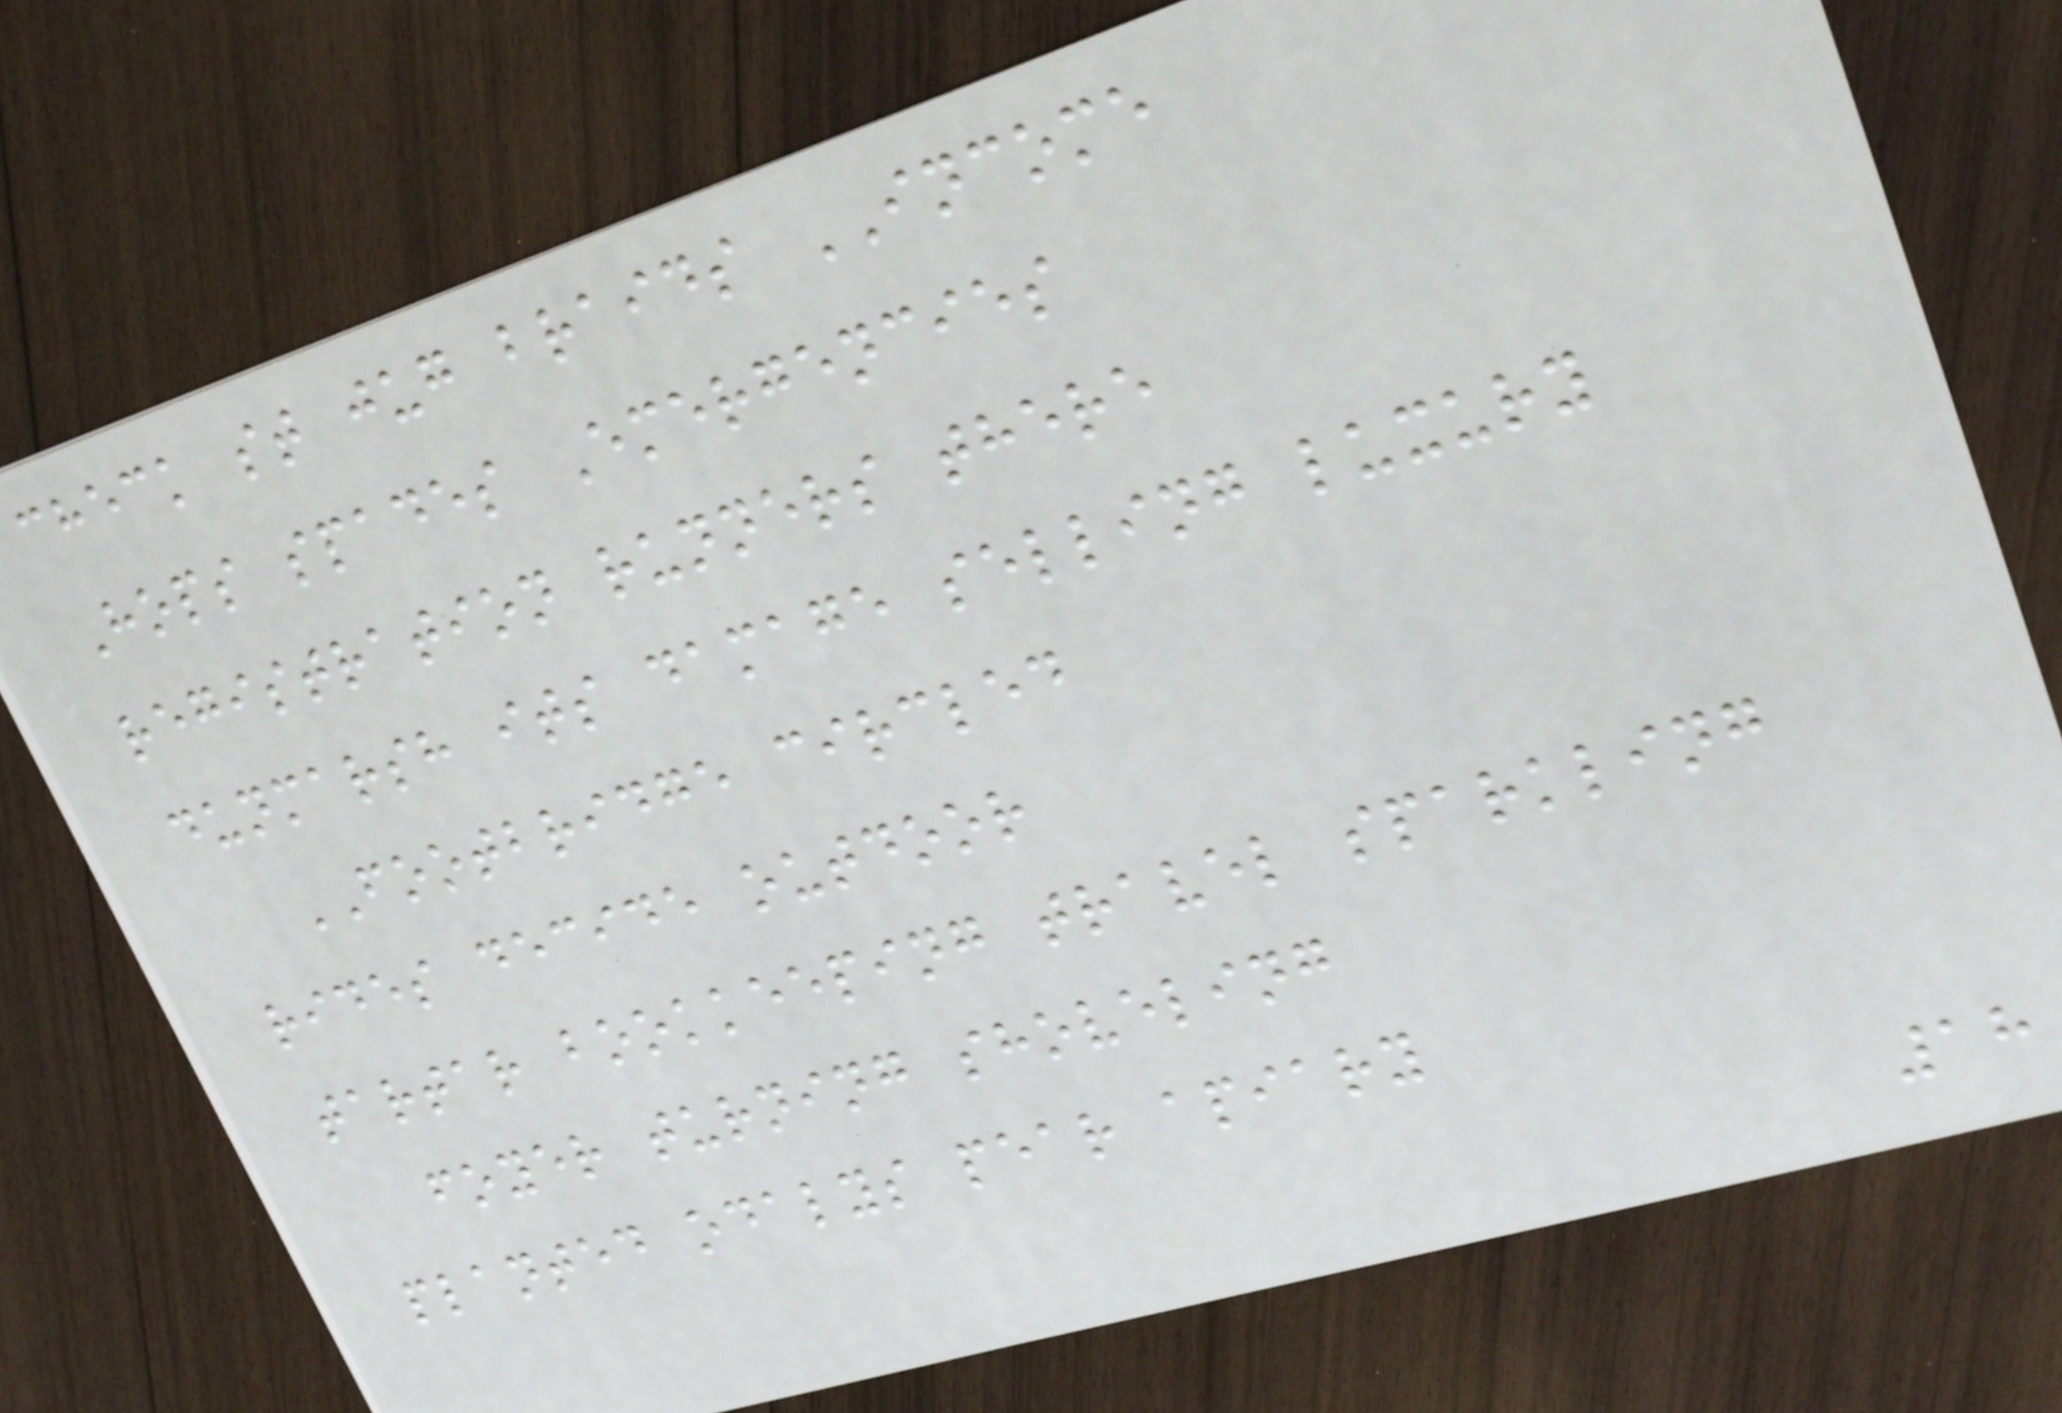check st jug braids INCOME
Hops spades Emergencies
registration runners there
dunmarsh its damage selling luxury
FOOTBRIDGE circled
rides decide outdoor
tartar bookkeeping travel sparkling
foyer turning shoveling
planted odalys pear apiary
18
